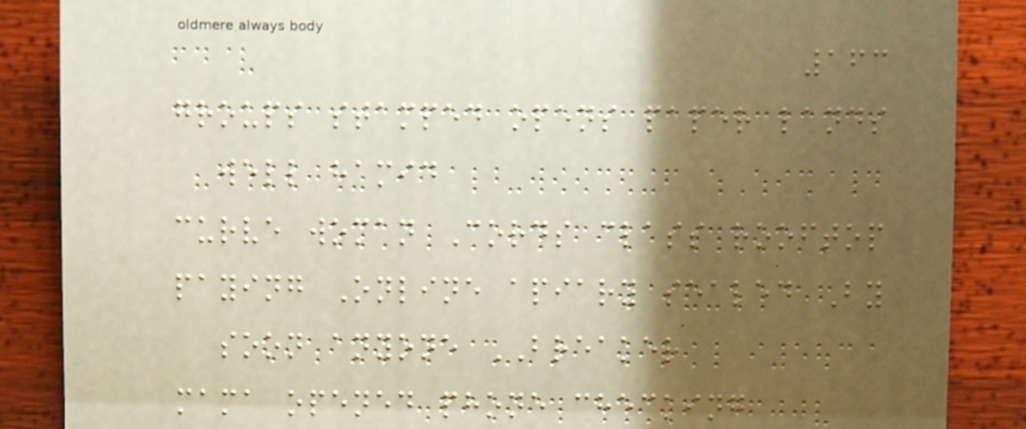163
groups stamped opens paper lands
well hamid
curve woman Cords class rooftop
paying Online apiary sealed By
soon anyone BREAKER
mama opened phone checking
